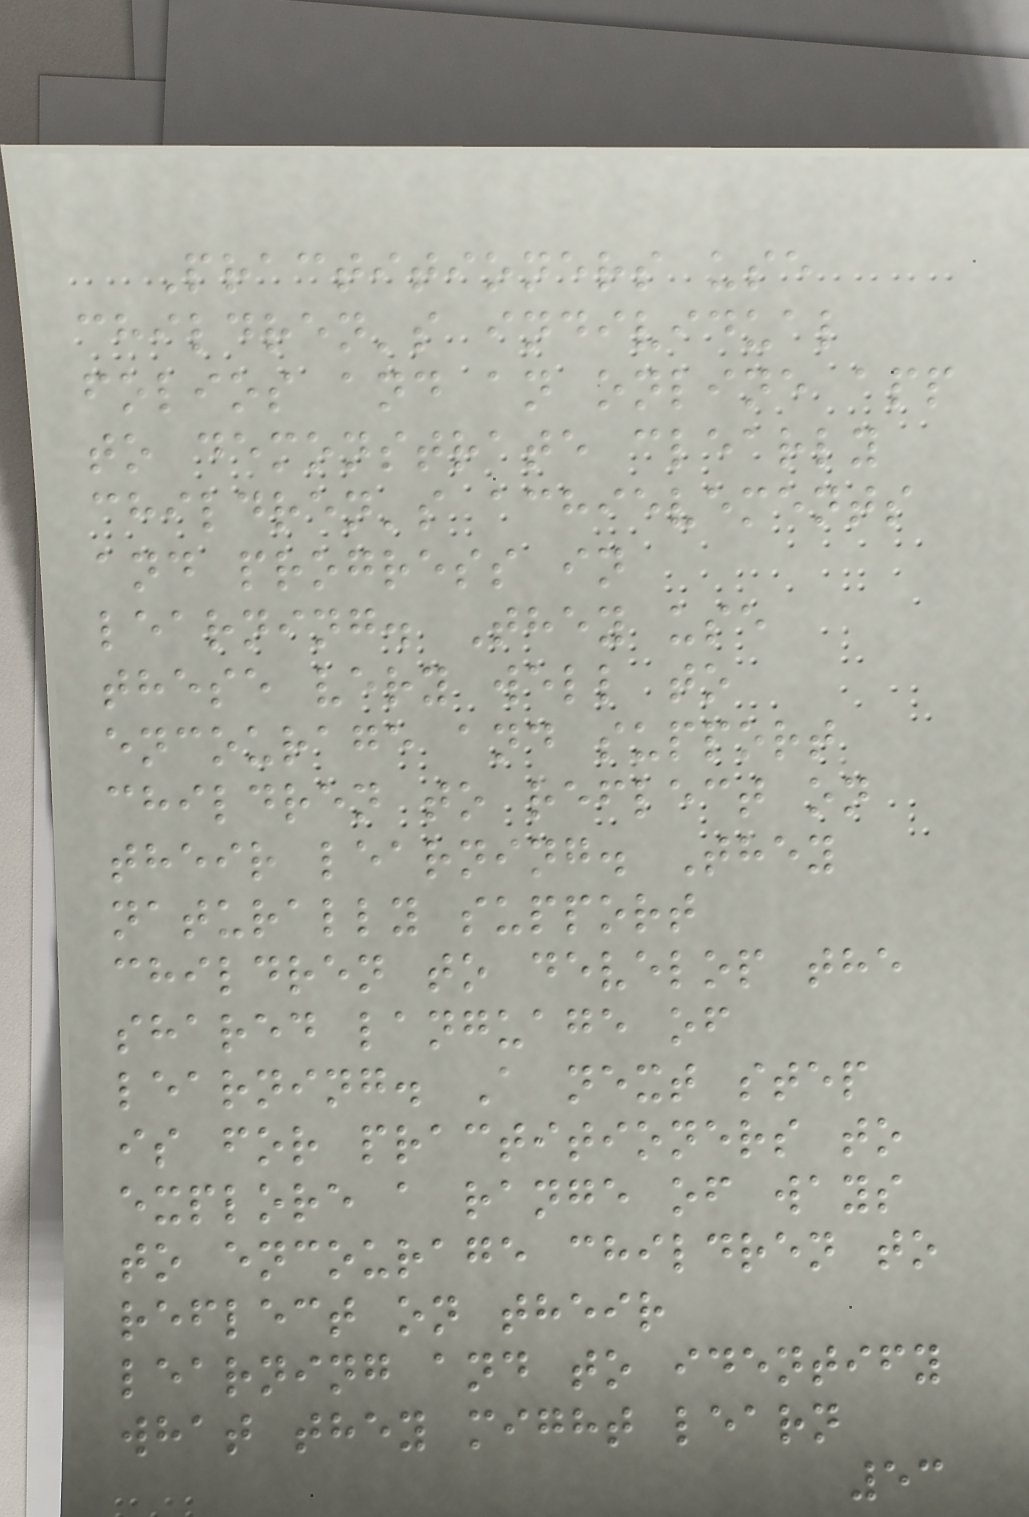Practitioners use
children's individual
folios and an online app
to demonstrate clearly
children's achievements
and progress in
learning. They use
these very well to
encourage and support
children to reflect on
their learning. They
naturally support
children to develop the
shared language of
learning. A next step
is for practitioners to
explore a range of ways
to encourage children to
reflect on their
learning and to identify
what they might learn
53
